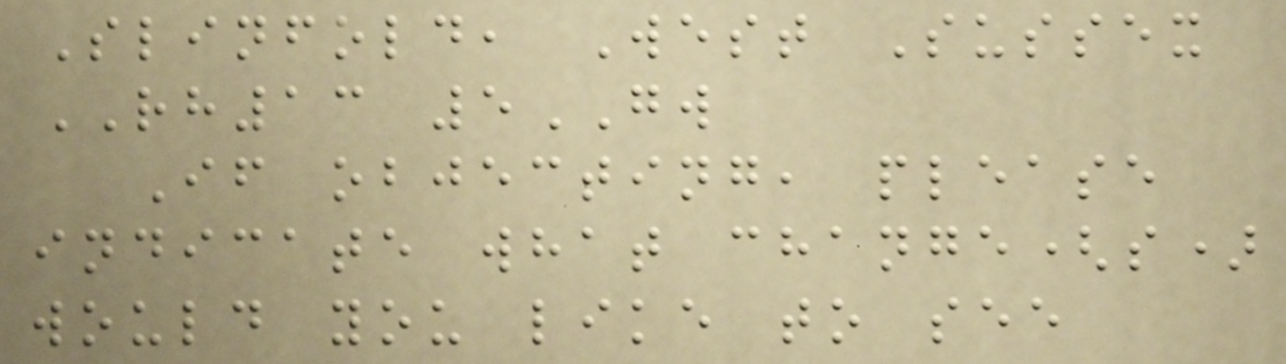Slinfold, West Sussex
RH13 5GW
If objecting, please
indicate what change(s)
would you like to see
